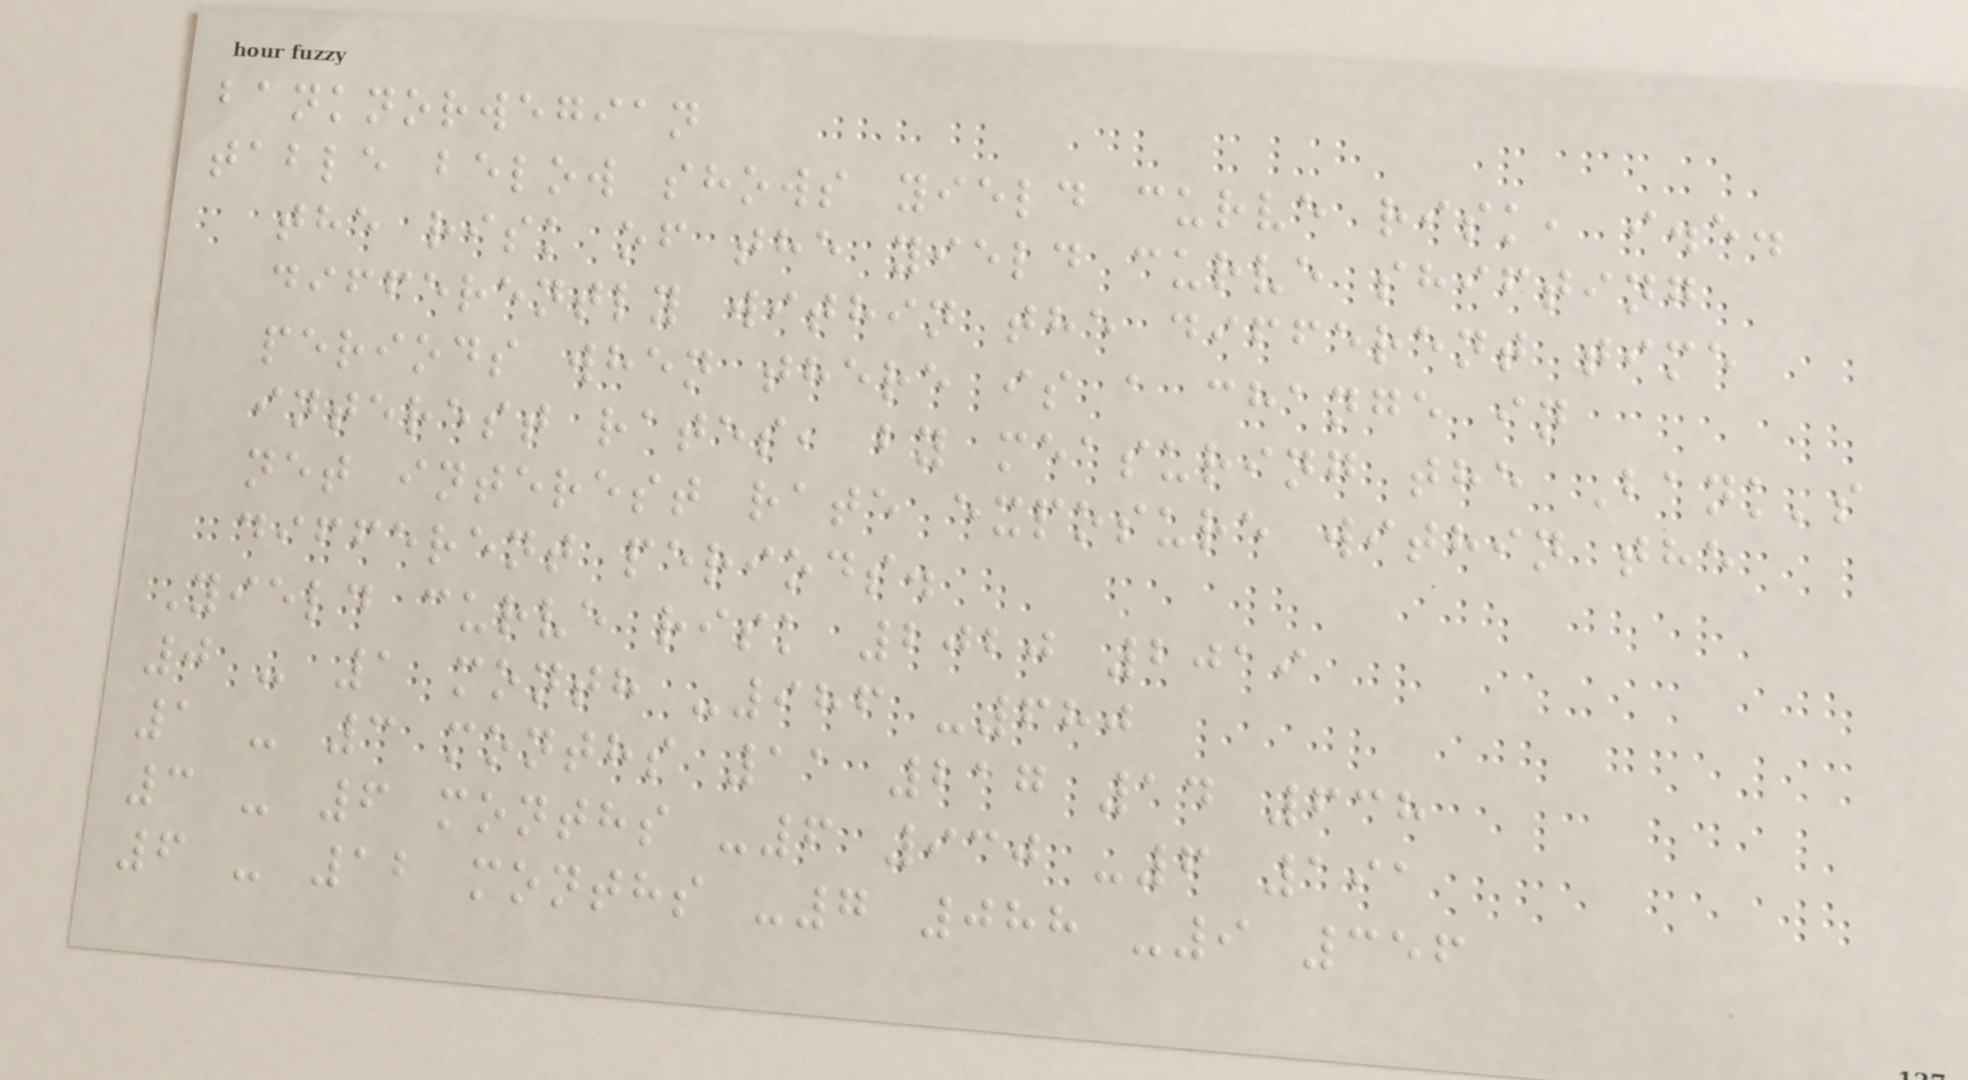banknorwegian
table below shows yield curve risk, i.e.
the risk of the yield curve shifting
differently within the different time
periods when there is a change in
interest rates, by measuring the Bank's
net interest rate exposure within the
different periods.
Yield curve risk 2020 2019
0 - 1 month -986 -680
1 - 3 months 11 217 14 638
3 - 6 months -6 930 -6 191
6 - 12 months -7 088 -9 356
